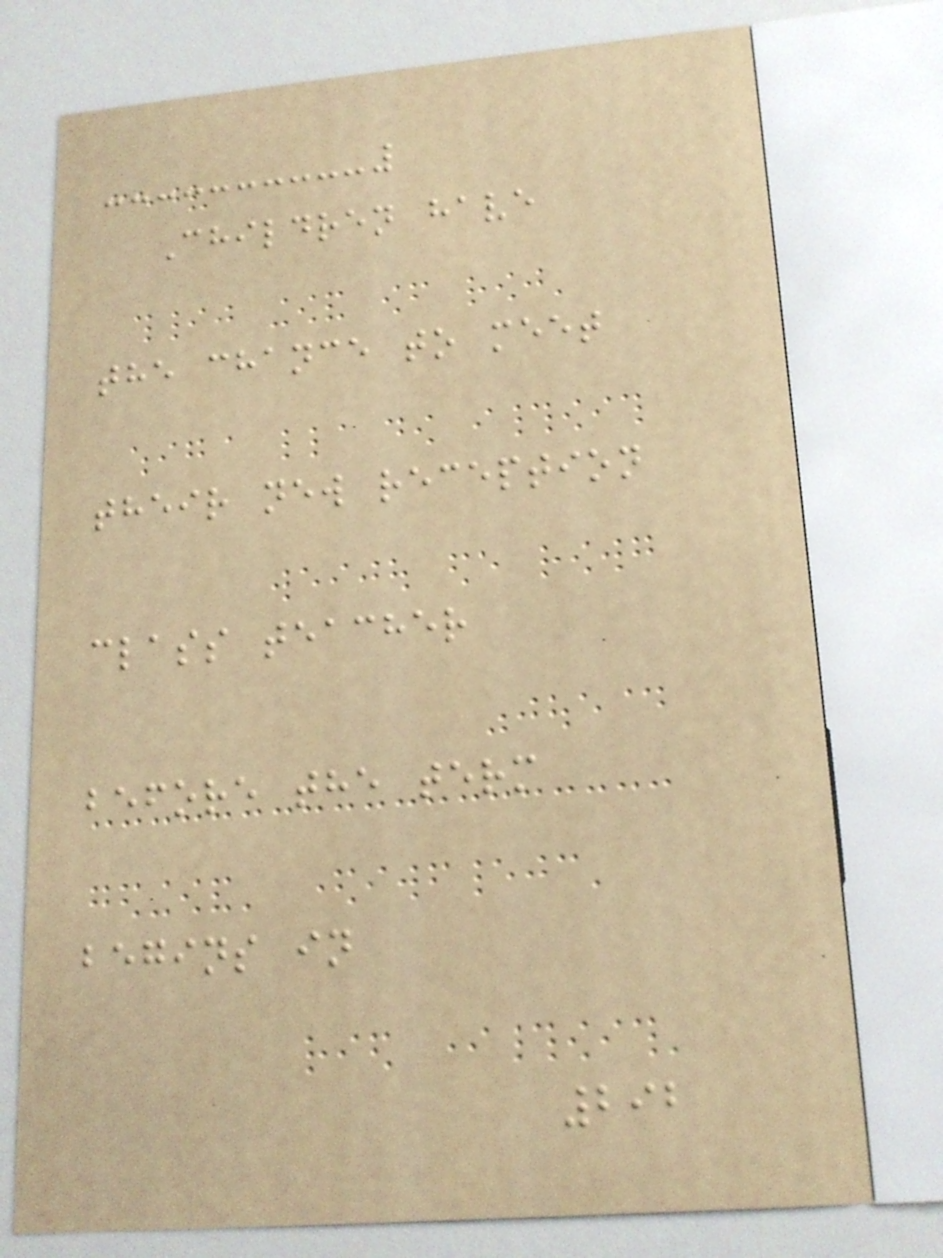Children have
the chance to meet
their new reception
class teacher
before the term
begins in
292
